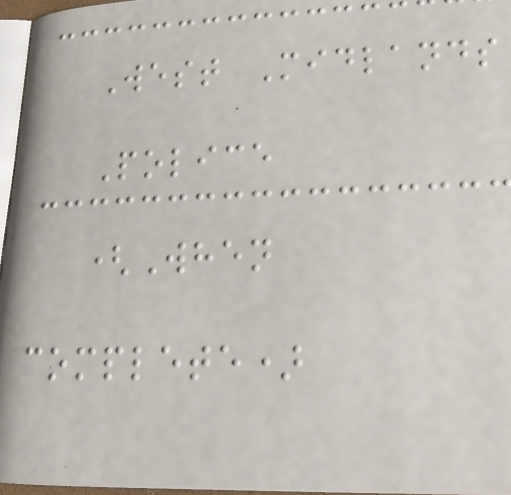West Midlands
Police
(When
complete)
